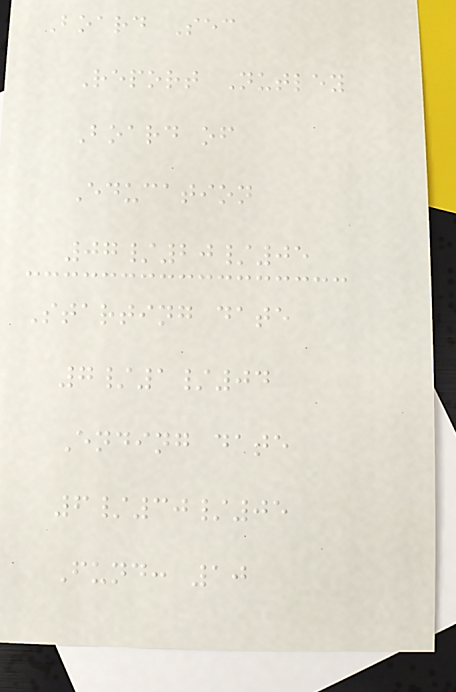Board Sec
Report Nutley
Board of
Education
07/20/05
Starting date
7/1/04
Ending date
6/30/05
Fund: 10
